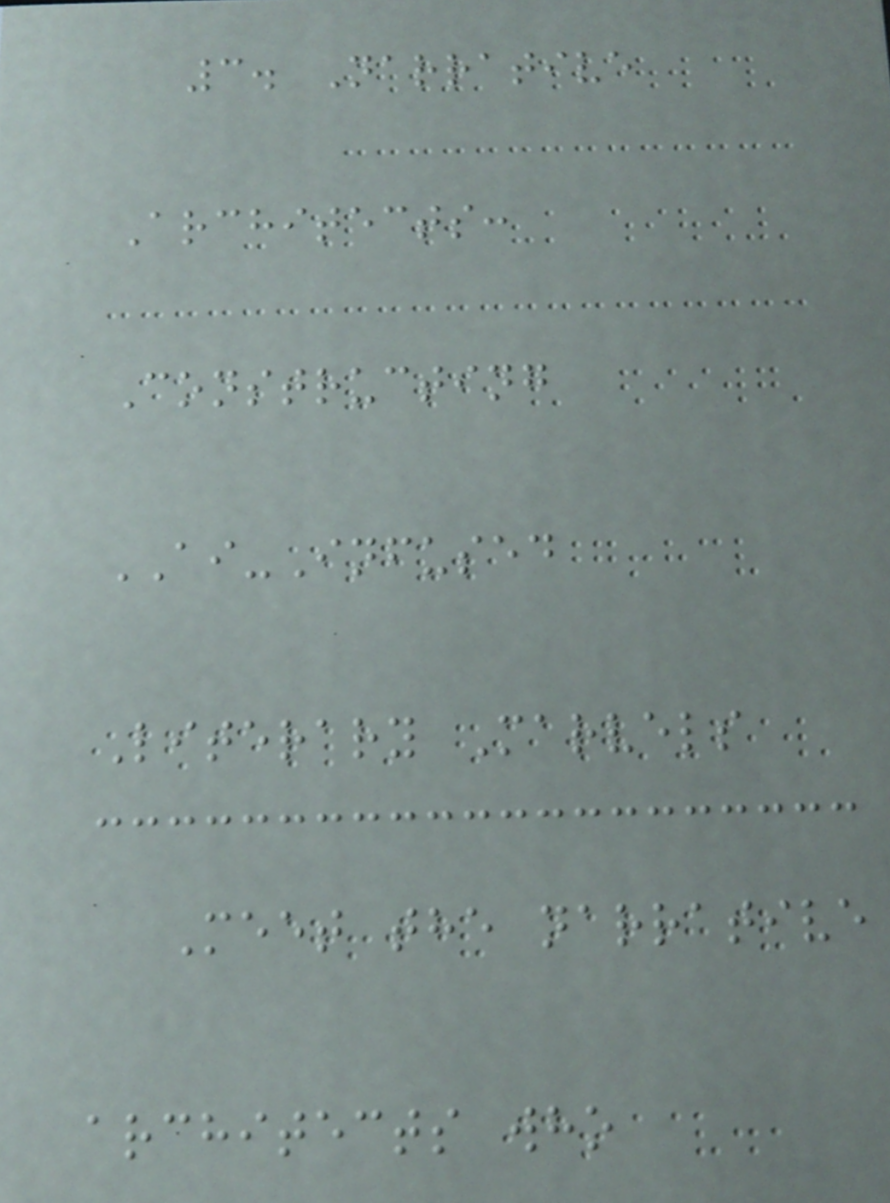3. Narrative
Architects:
Constructing
AI-Infused
Literary Marvels
Meet the narrative
architects who
